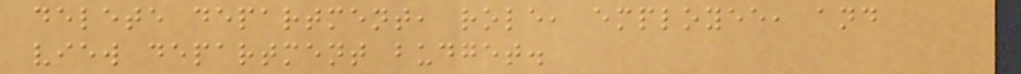delete department, role, employee, and
view department budget.
